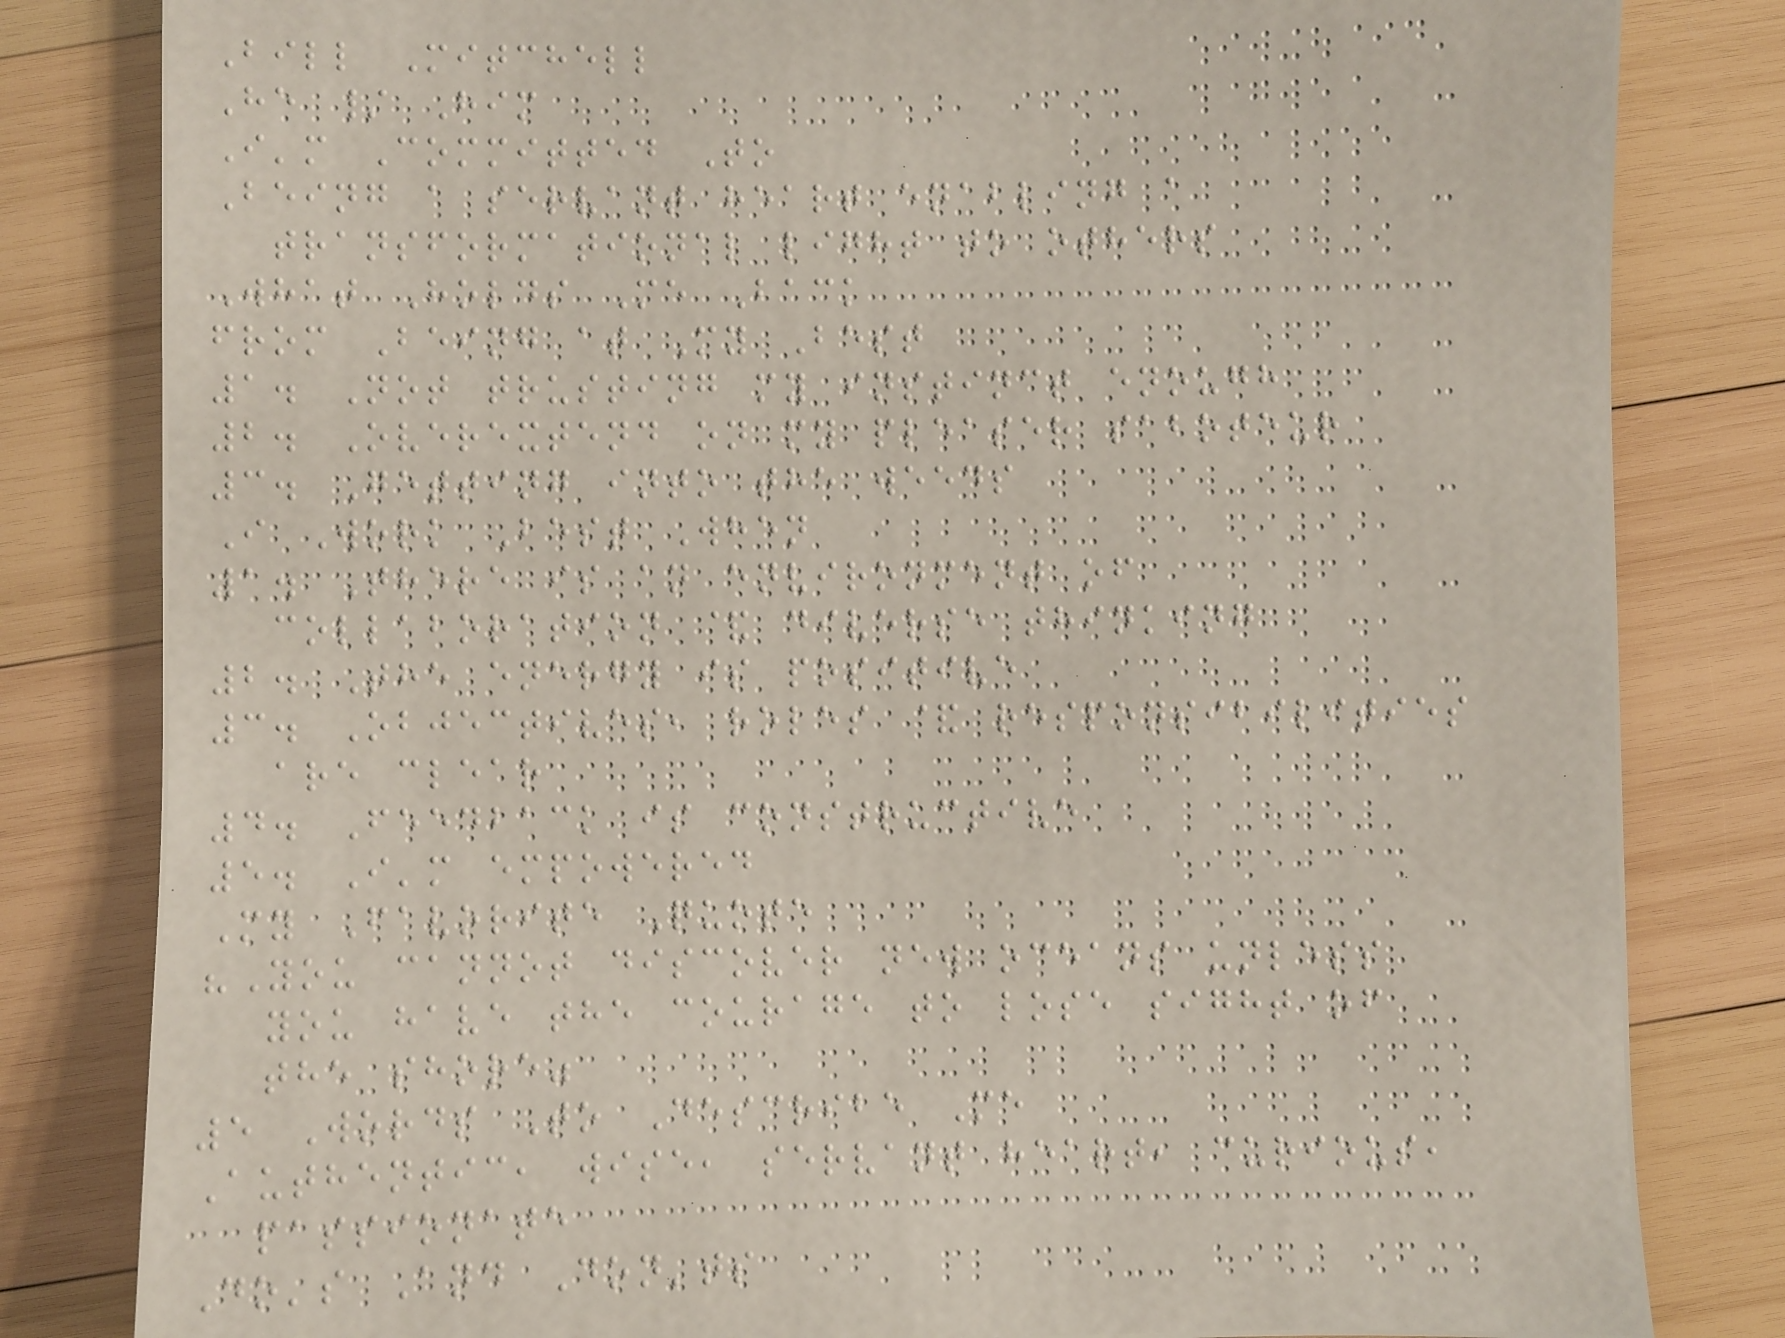Bill Mitchell
He / Him
I'm Committed To
Being a servant heart enabling a
transformational light to others
What Holds Me Back
from Being at My Best
1. Not trusting my instinct enough
2. Overextend on my pleaser saboteur
3. Getting into the weeds
I Work Best When
1. There is an environment of
collaboration & diverse thinking
2. The energy is positive
3. Objectives, roles & responsibilities
are clear
4. Feedback is constructive
5. I'm empowered
My Favorite Quote
"You cannot discover new oceans unless
you have the courage to lose sight of
the shore"
5 Words To Describe Me
Authentic, wise, servant heart, curious,
passionate
Do's And Don'ts
